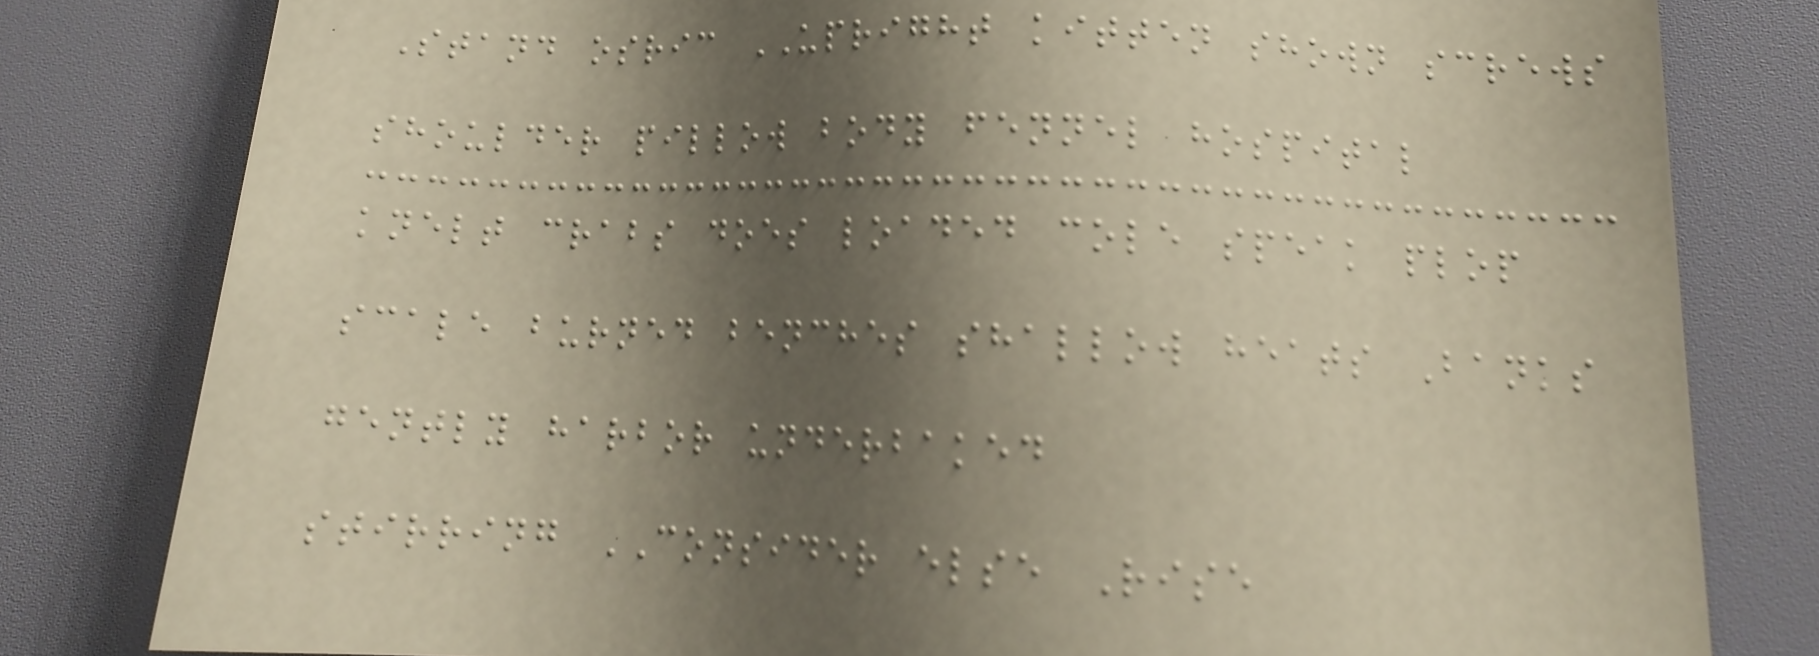Stand osric UPRIGHT kitten shown screws
shoulder pillow body fennel hospital
knelt crabs does loaded cole speak plop
scale burned benches shallow heats Banks
gently harbor underbaked
stirring CONSIDER else Rise
